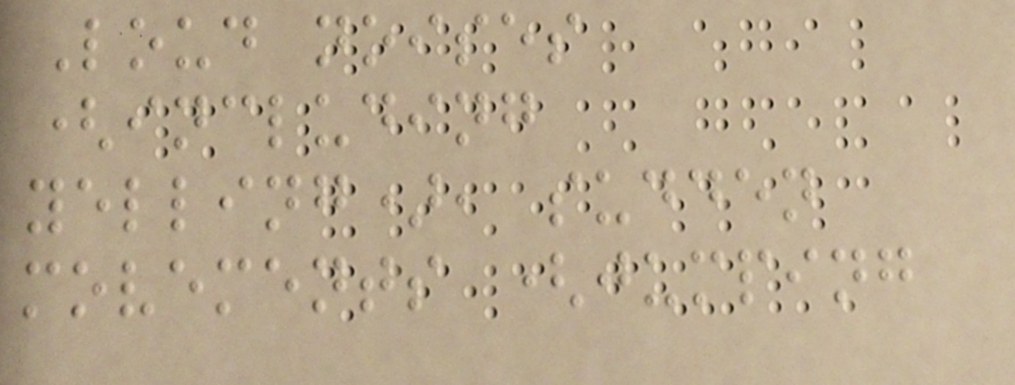Loud noises
(including
yelling), sudden
movements (jumping
